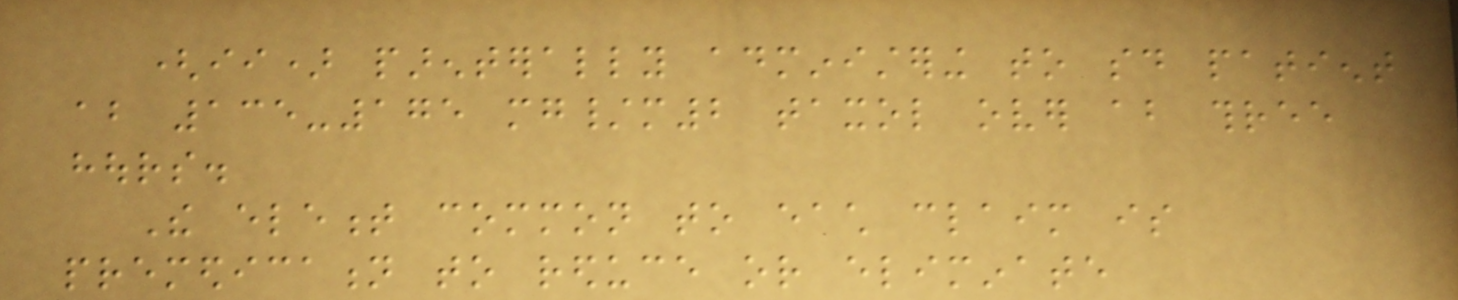(ii) parenterally administering to said patient
about 135-175 mg/m2 taxol over about three
hours.
The element common to each claim is
premedication to reduce or eliminate
